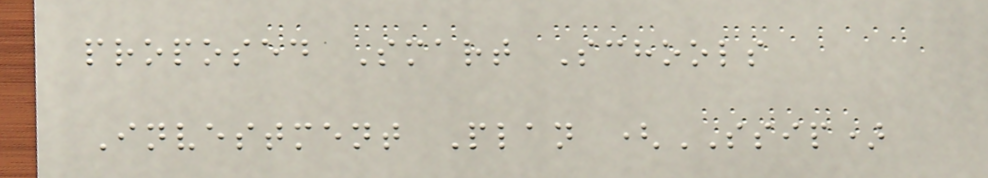proposed Smart Schools
Investment Plan (SSIP)
